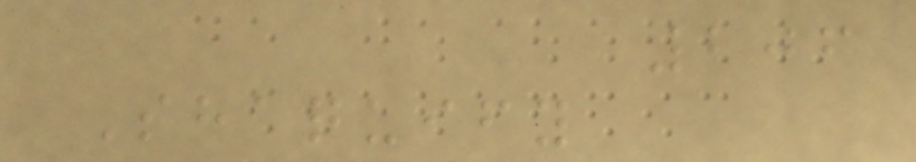206
Shaquify
